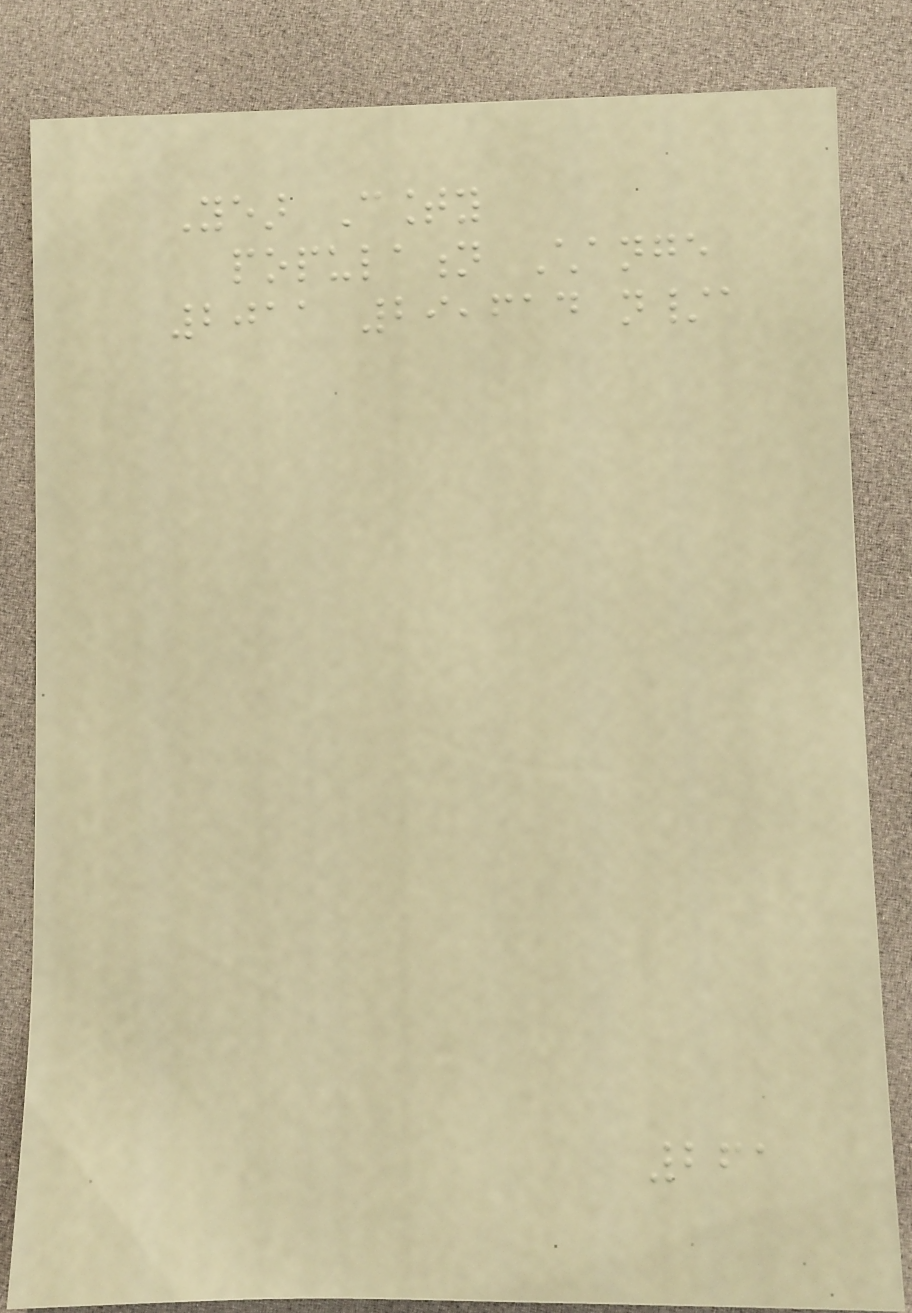Year County
population Change
2011 29,614 n/a
261
